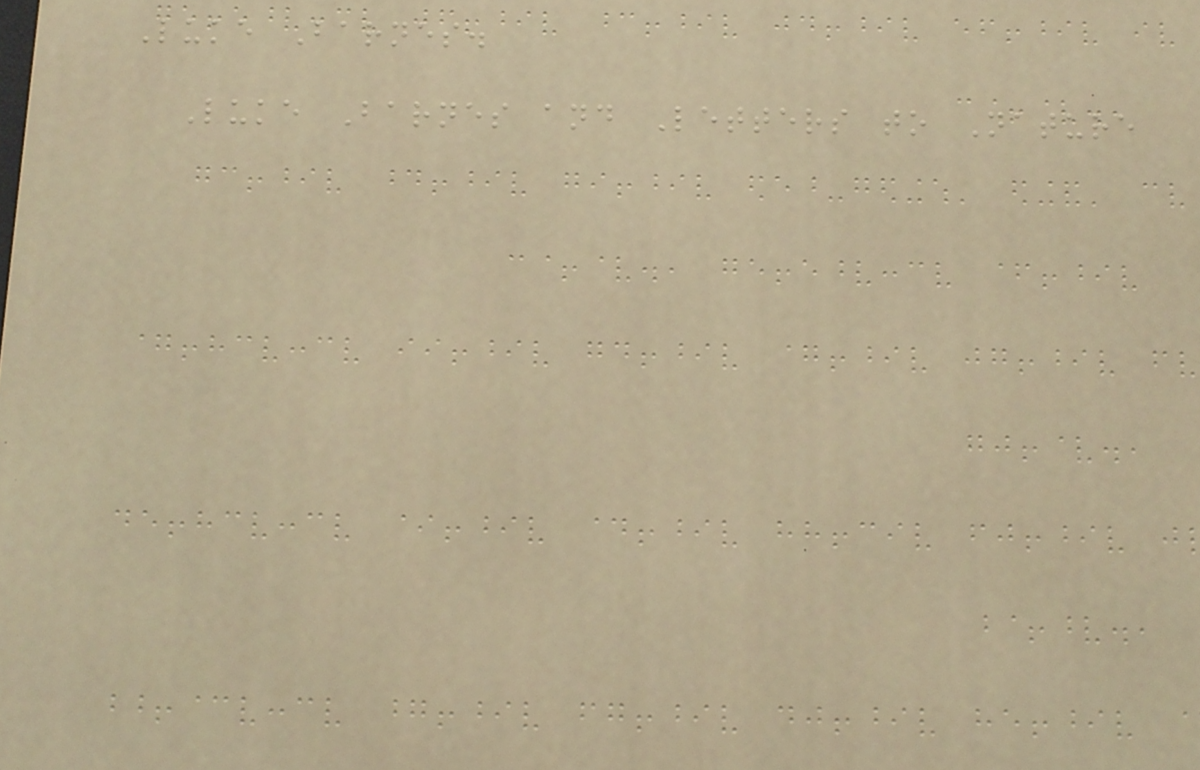Luke Barnes.
Luke Barnes and Letters to Nature
